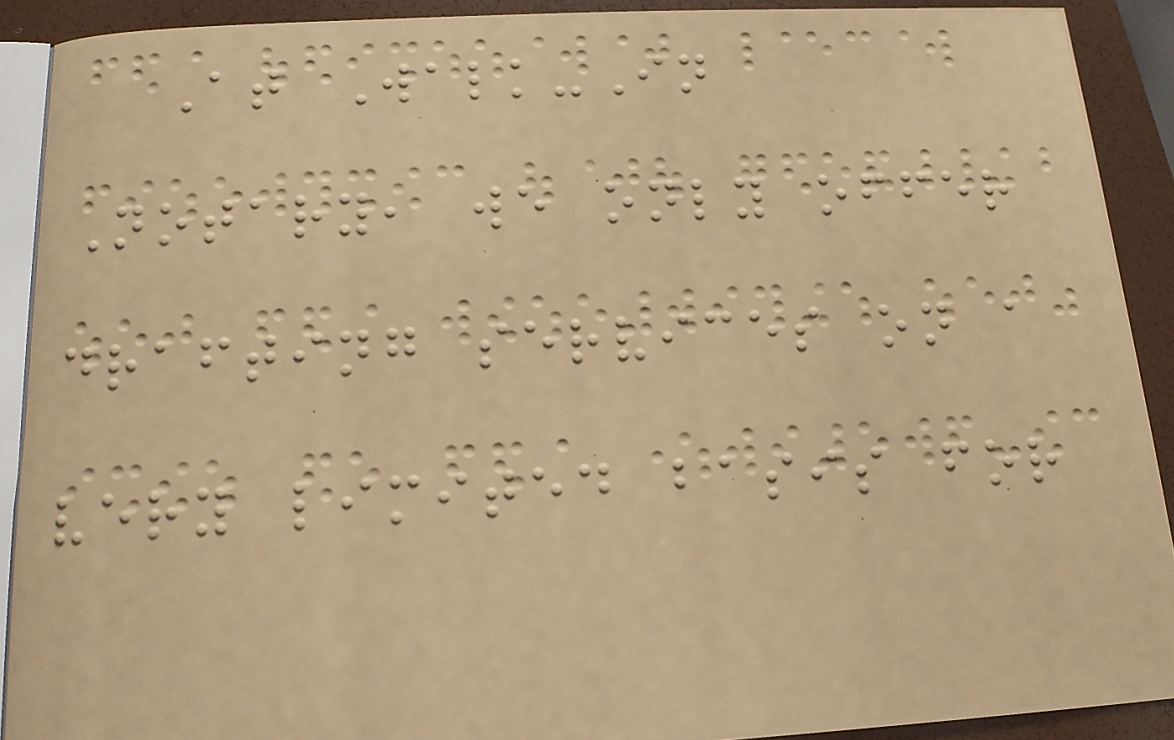At Walk-In
Notary, we only offer
drafting services on a
very limited basis for
